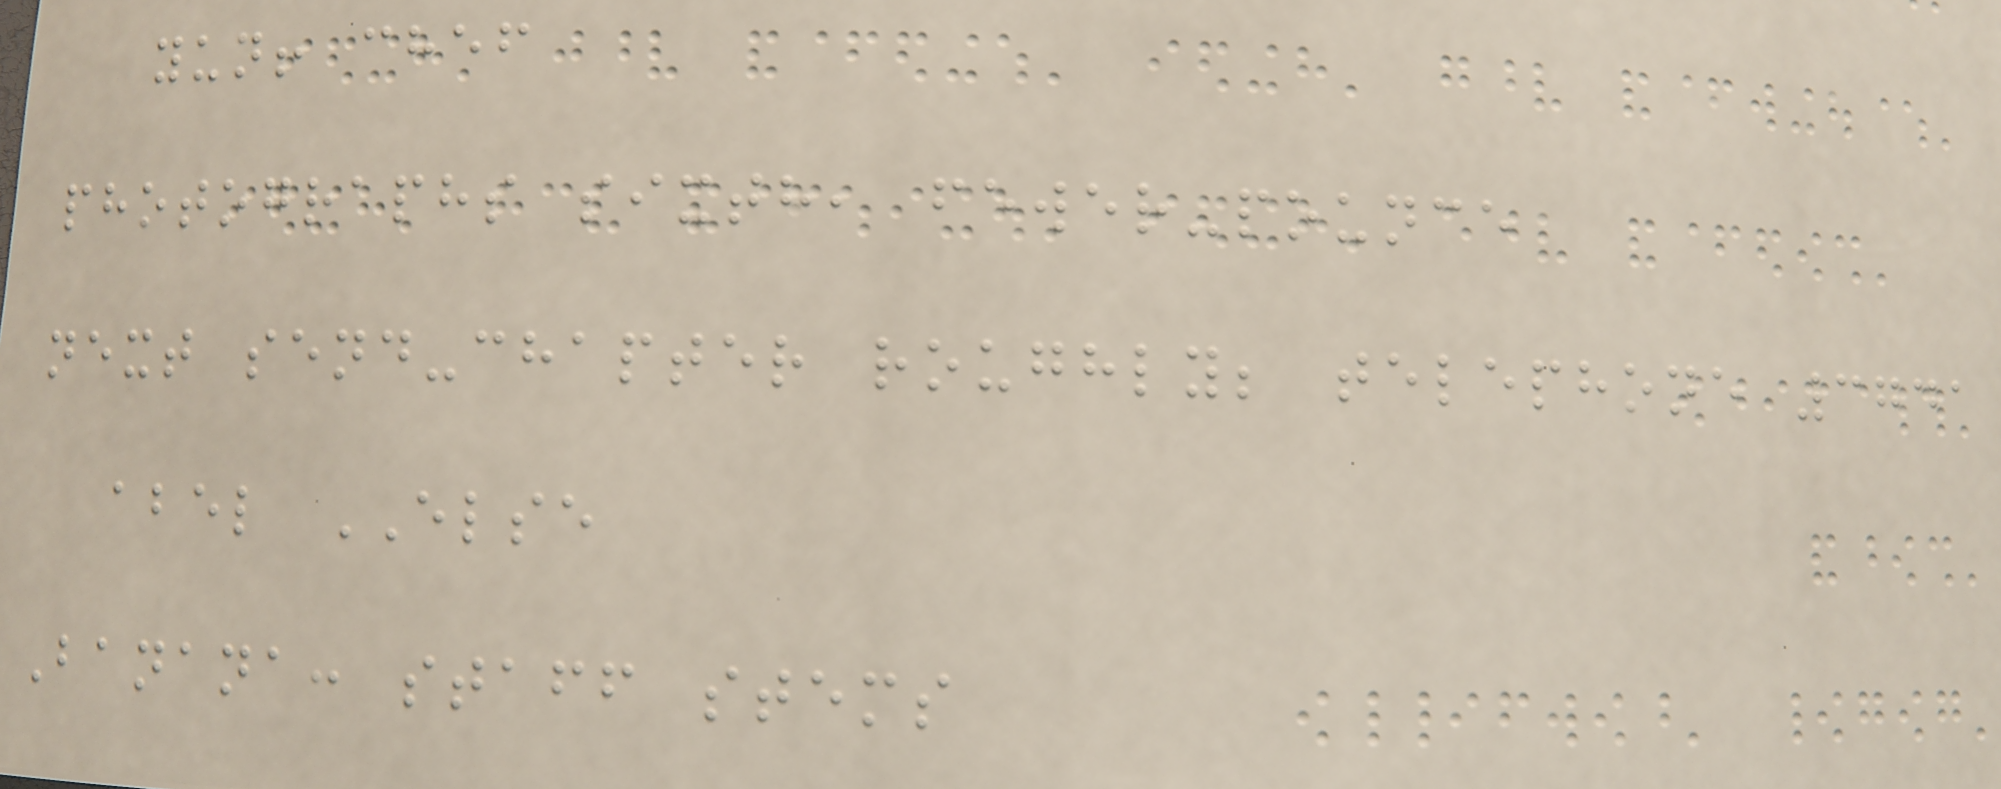yun! chef
photographs sixth, fewer-pounce
next send-chapter roughly; telephone 3741
abel ELSE
Banana: staff stems
